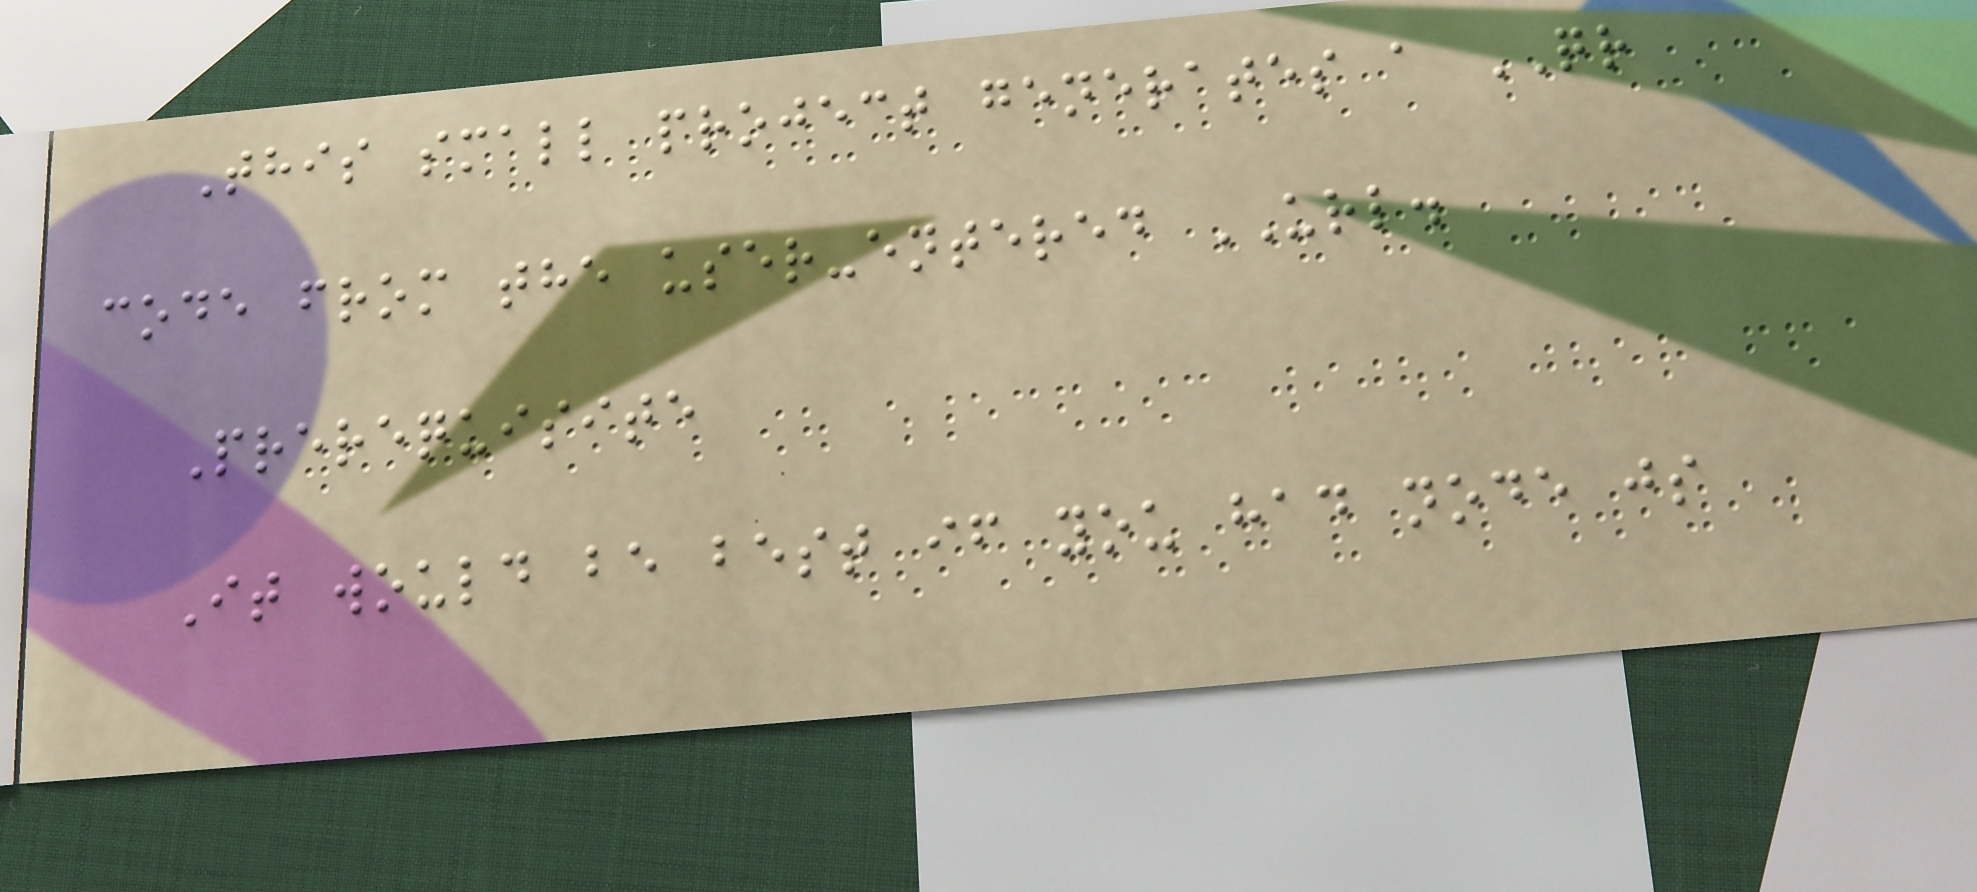This small project generates a QR
code from the user-entered URL.
Prerequisite
It would be best if you had node js
